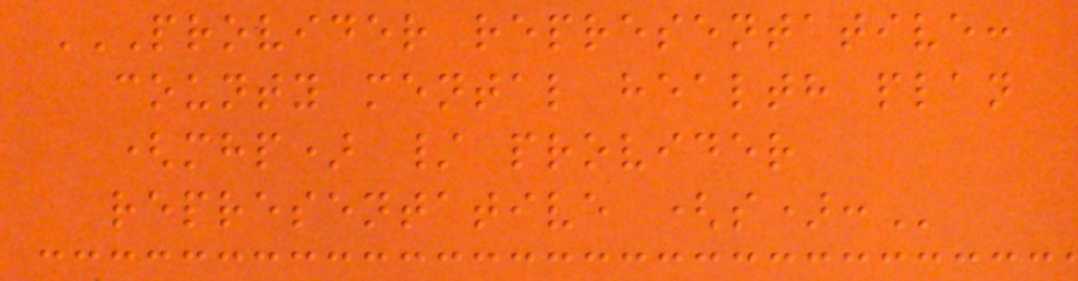PROVIDER REPRESENTATIVE:
COUNTY MENTAL HEALTH PLAN
(MHP) / PROVIDER
REPRESENTATIVE (S):
